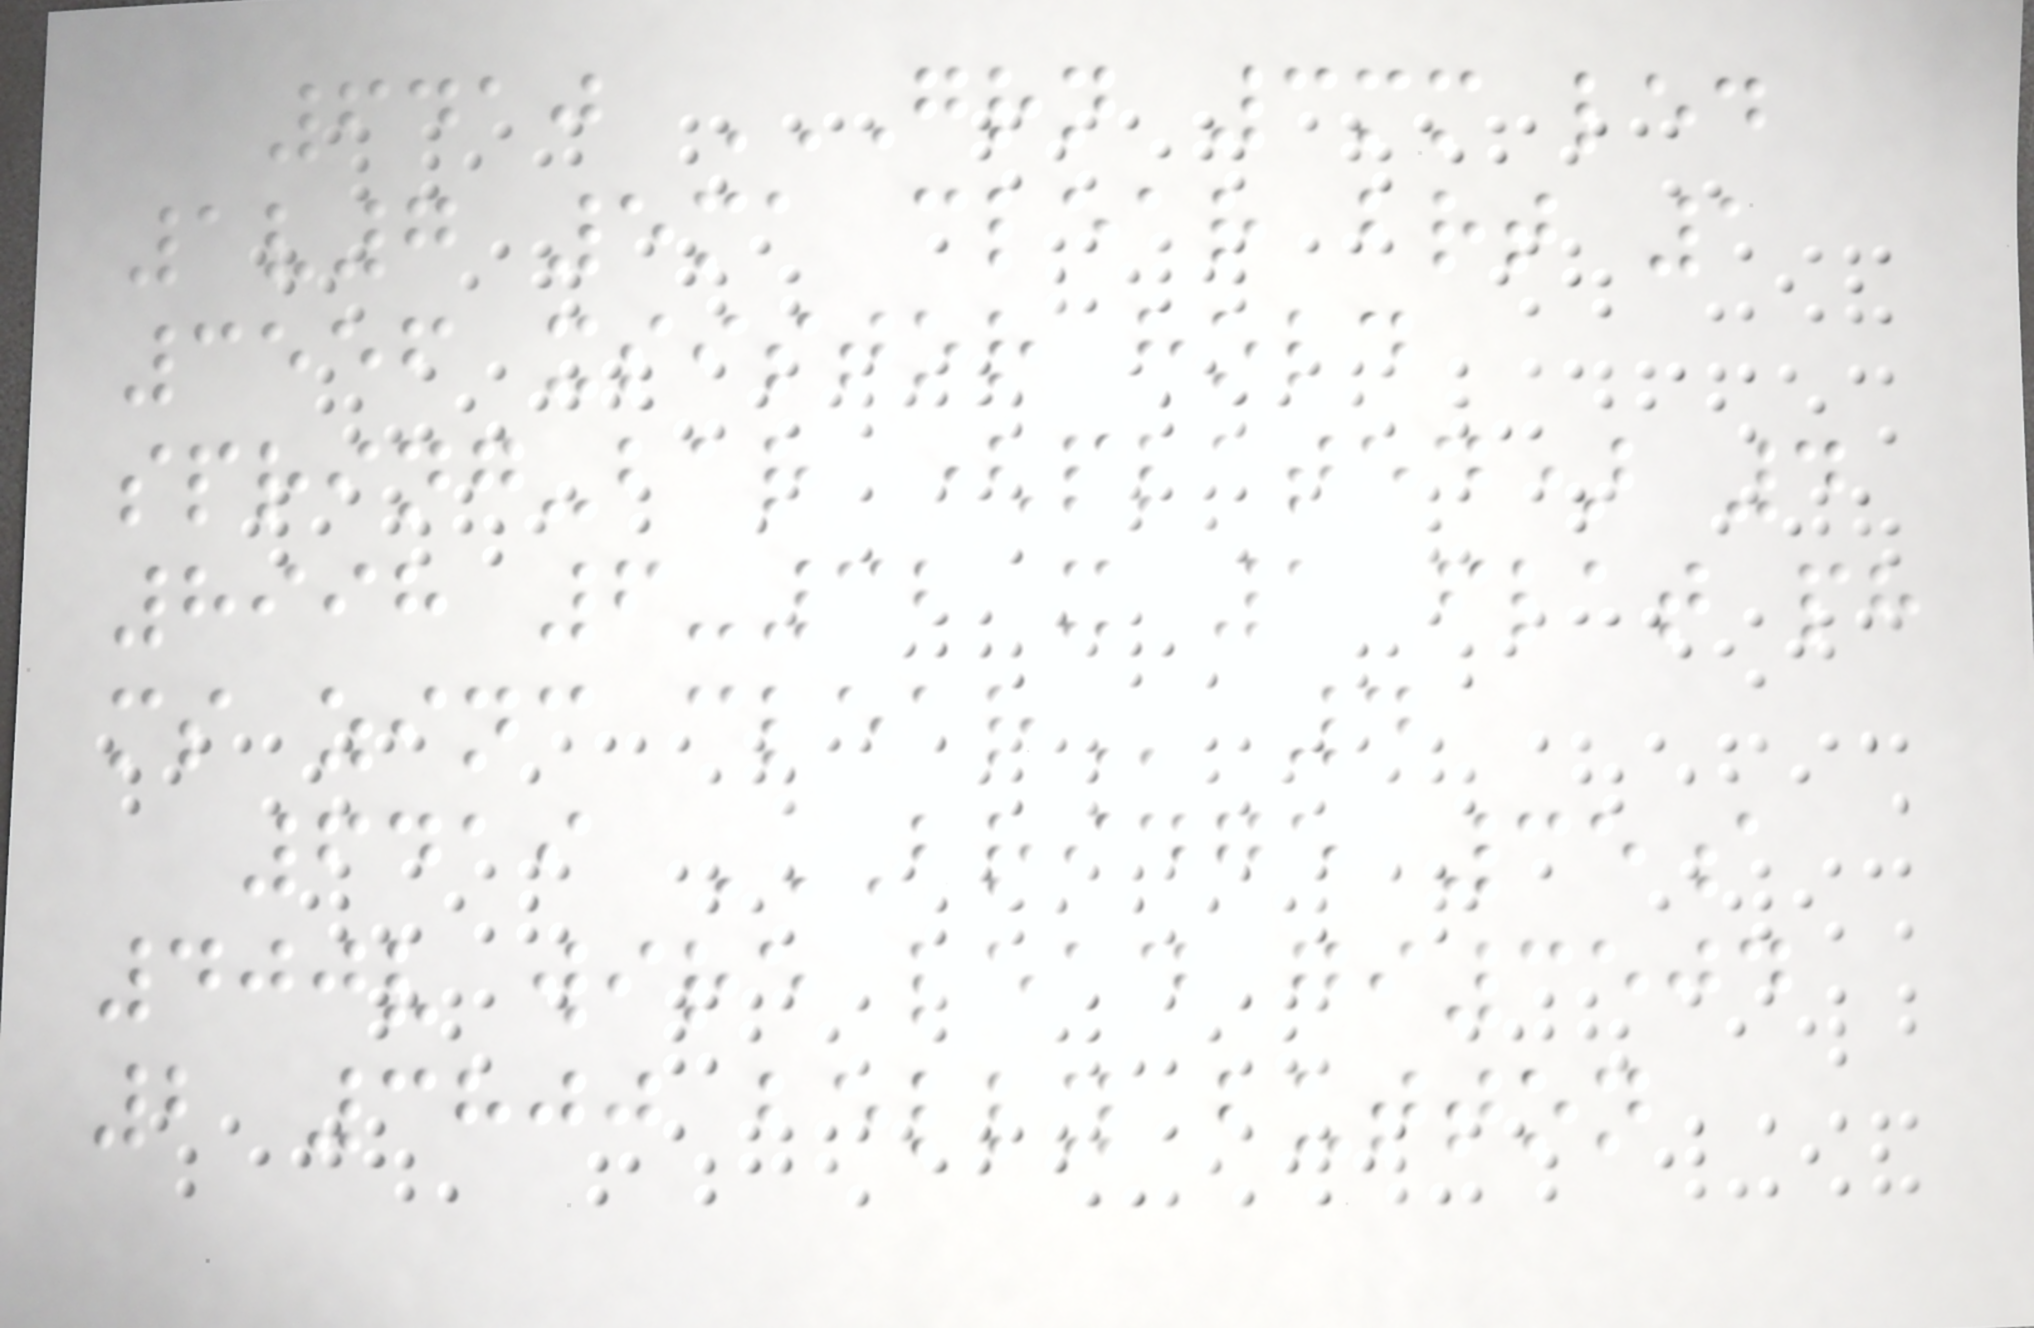6410 GRN 3MM LED
1V7 5MA CLEAR BRT 1
3556 XSISTOR HOLD
SPRING-BAR (PLATED) 4
8998 6-32 X 1 FLAT PH
MS ZINC CLEAR 4
6419 BRIDGE 35A
400V WIRE LEAD GI3504
2 3800 BELLY BUTTON
